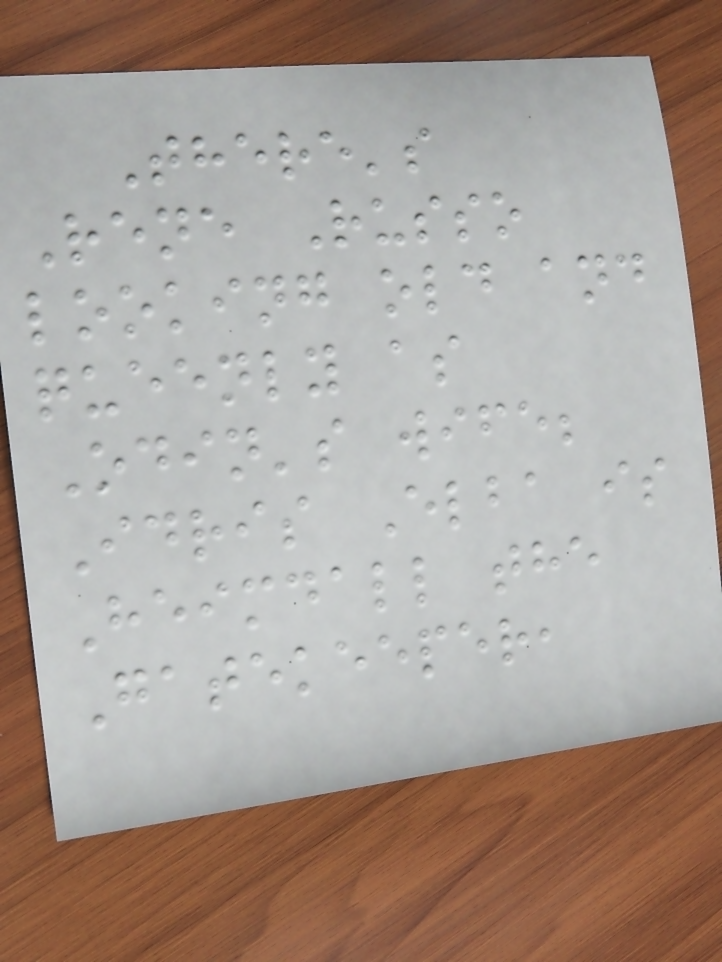There's
Rene Russo
looking old and
queenly as
Odin's wife;
Idris Elba is
Heimdall the
Gatekeeper,
